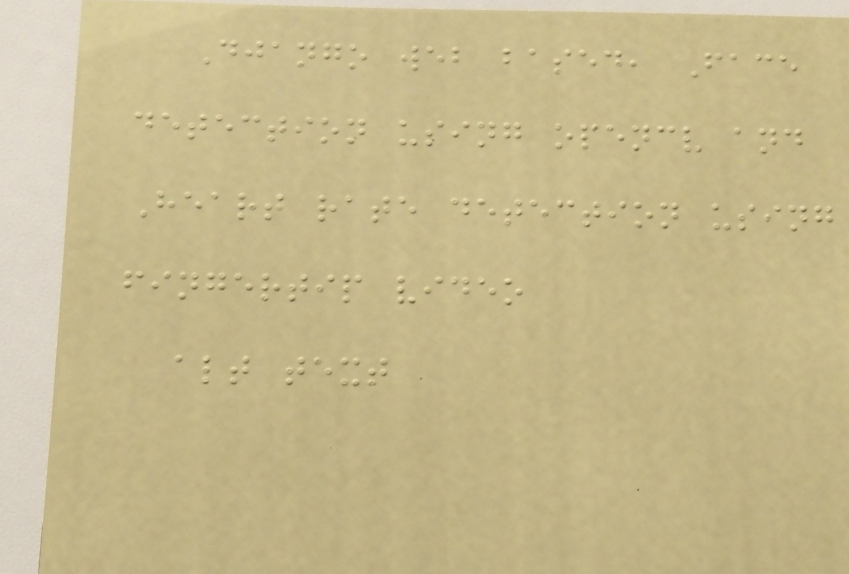Django web based, Face
detection using opencv and
Heart rate detection using
fingertip video
alt text
